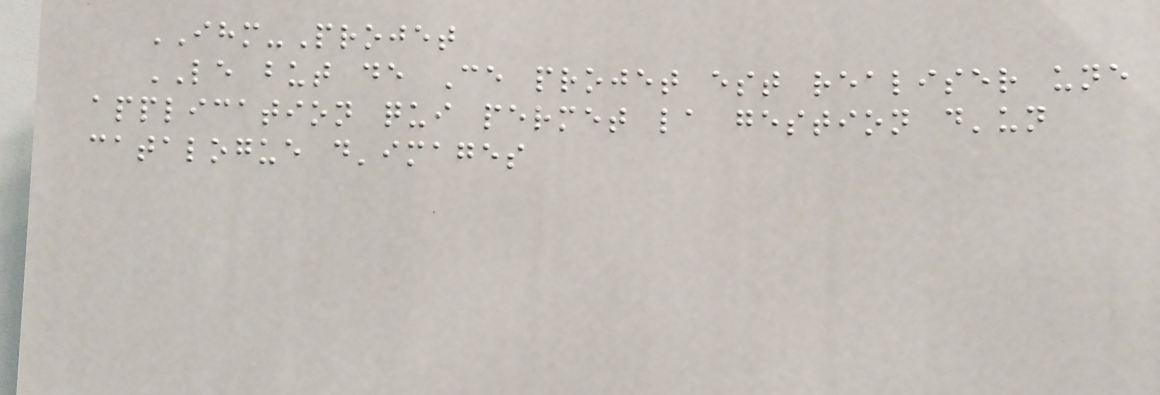IHM-Projet
LE but de Ce projet est realiser une
application qui permet la gestion d'un
catalogue d'images
